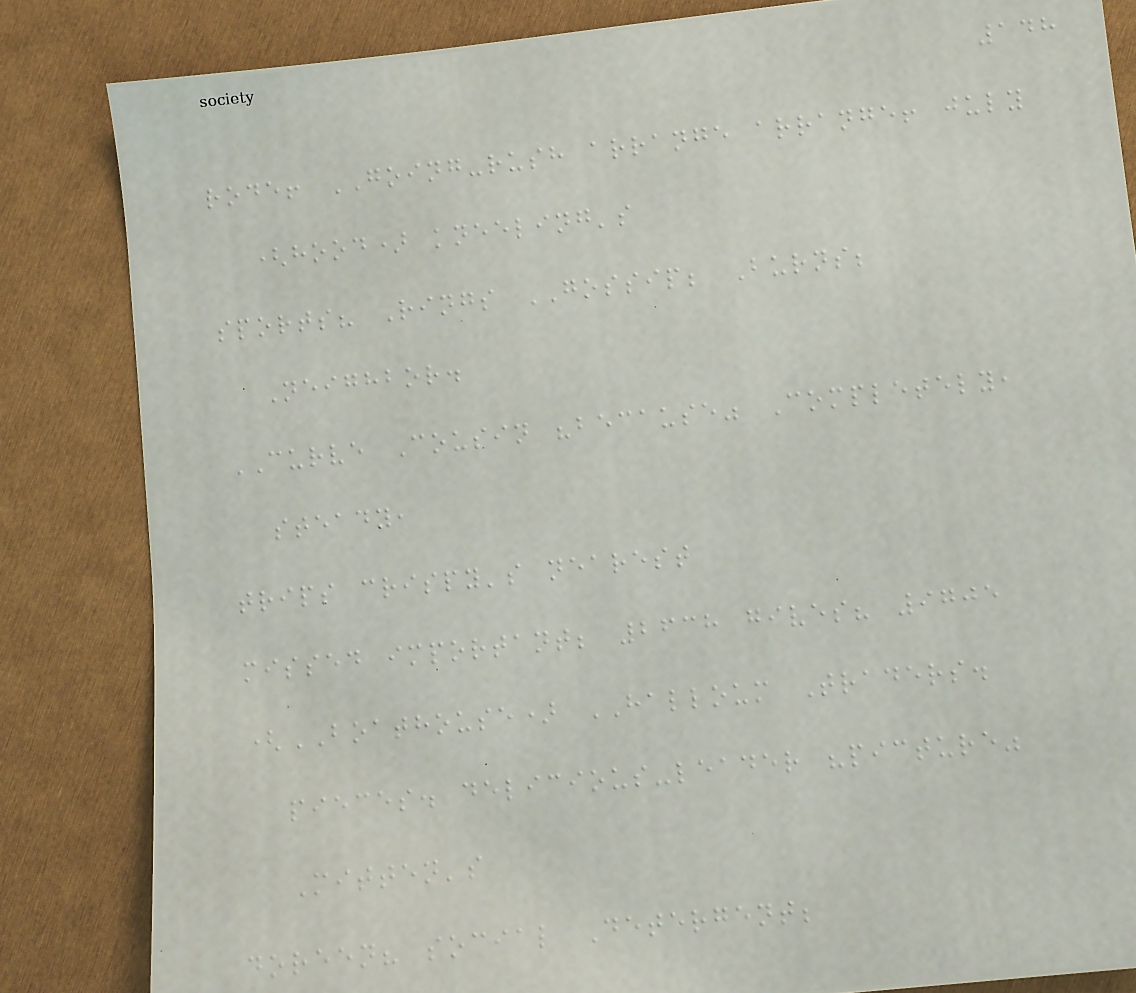148
rode! GOING-rush arrange arrange! july
(hood) kneeling's
sports? Rings GOSSIP; Burns;
Neighbor.
CURVE Cousin "because" Completely,
steady,
trips crispy's nearest
missed important; 2638 gives? 9705
(BOATHOUSE) HALLOUM Traders.
pieces. delicious-leader "picture"
Mitten's
doreen? social Detergent;
